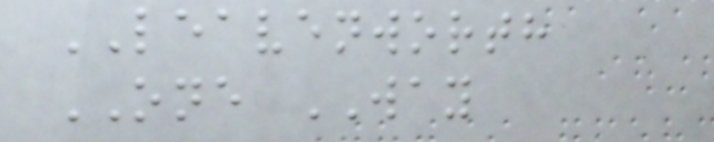LEAVENWORTH
ONE WAY
